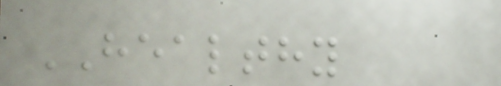HEALTHY
